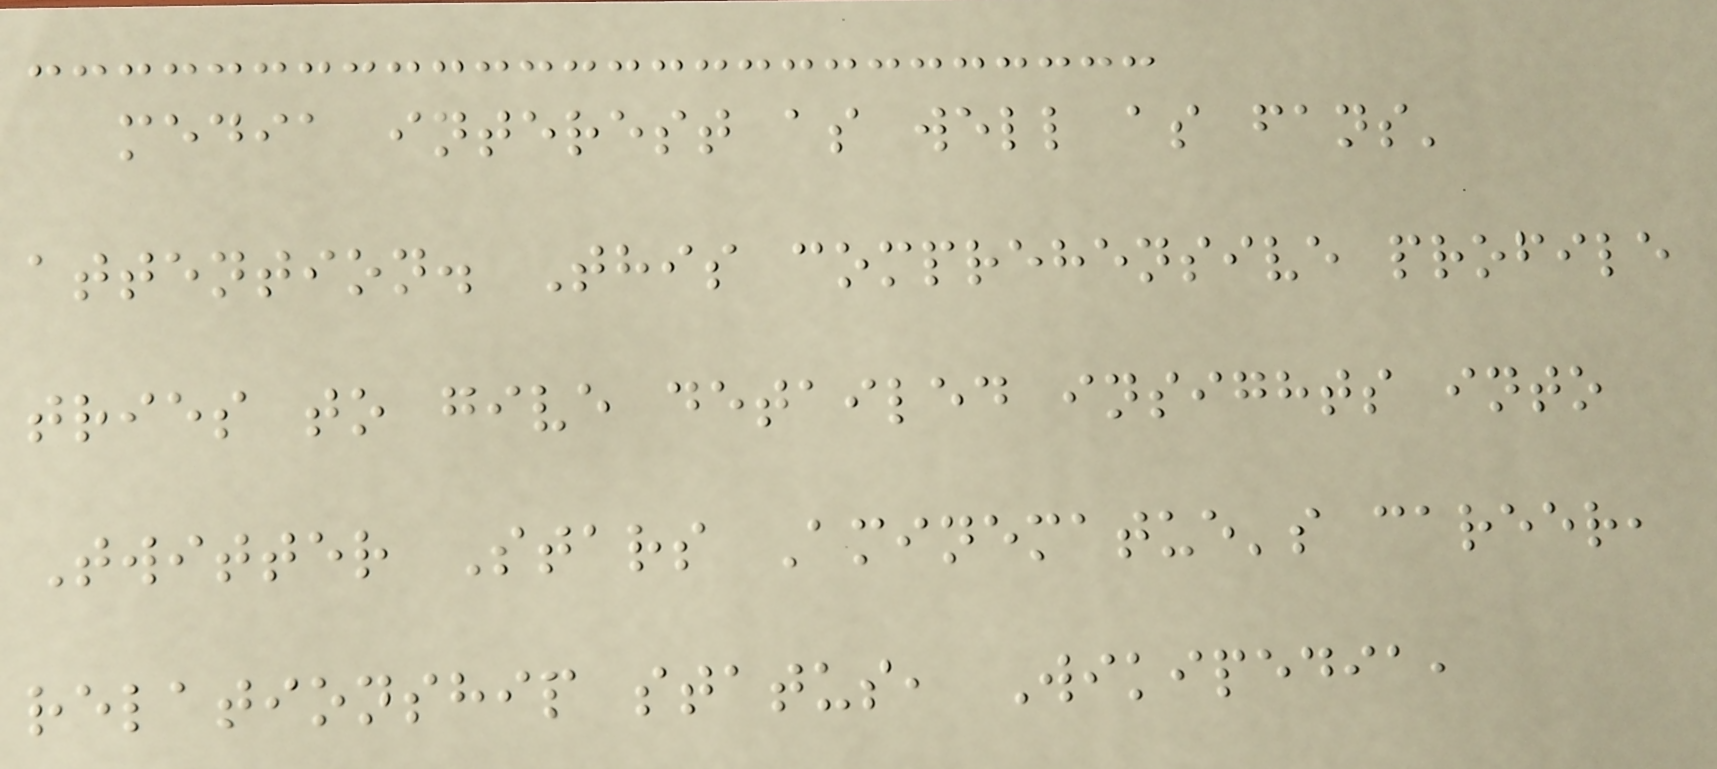media interest as well as fans'
attention. This comprehensive profile
tries to give detailed insights into
Twitter Stars Aminematue's career,
relationship status, Wikipedia,
